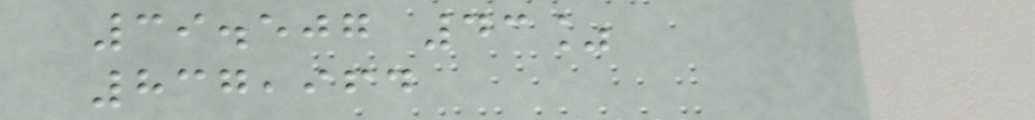39.507 43%
837,964
